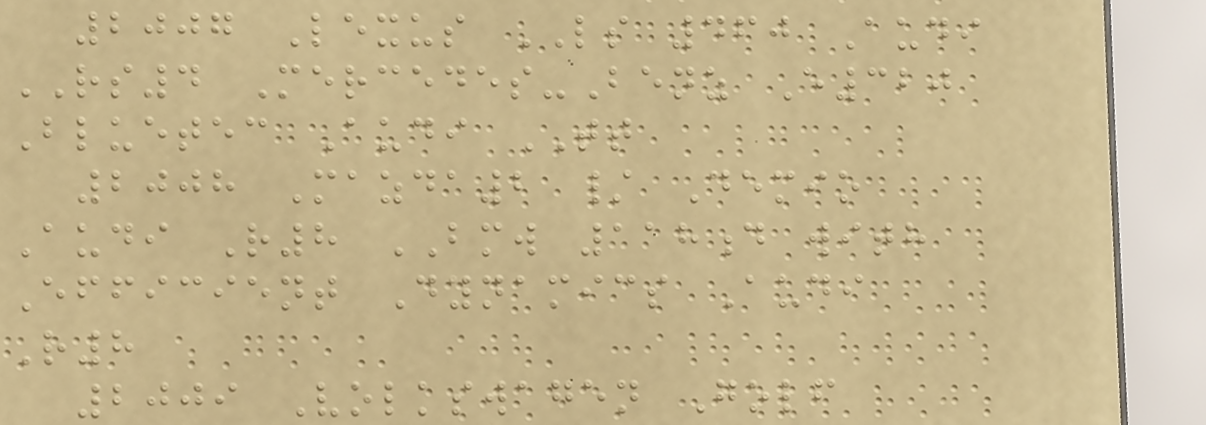2007 Lexus LS 460 Audi
RS4 Mercedes-Benz E320
Bluetec Audi TT
2008 Mazda2 / Demio
Audi R8 BMW 118d with
Efficient Dynamics Audi
R8
2009 Volkswagen Golf
